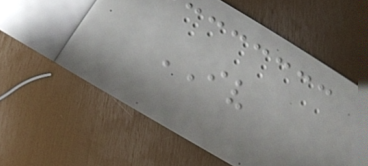IV
